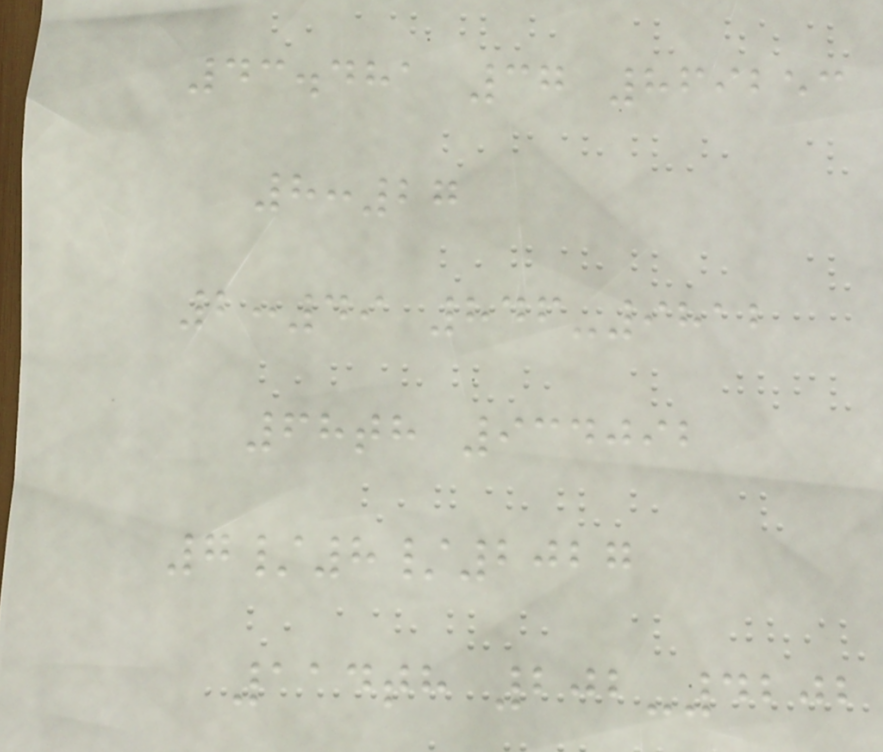43.481 37 869253
8:27
2:49 846-9812
68th 934092
7/8/2027
114th 202-4202
